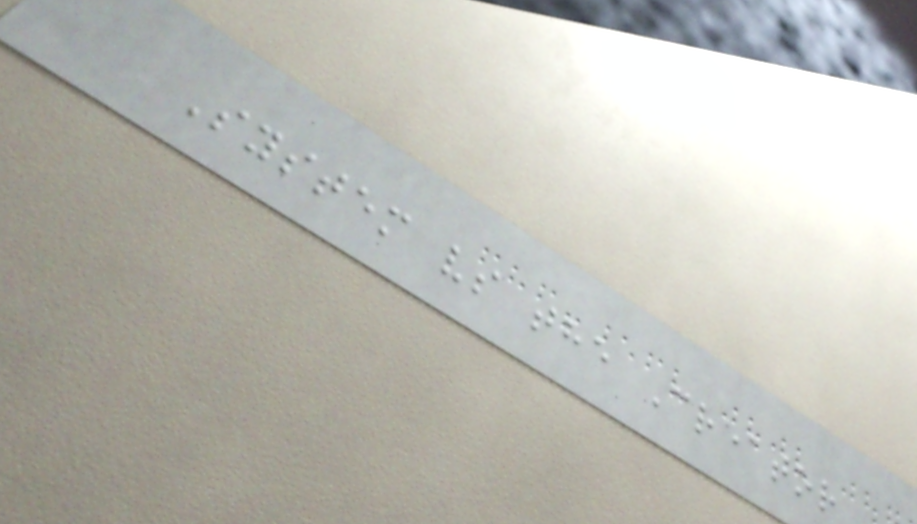System vs the Creator
